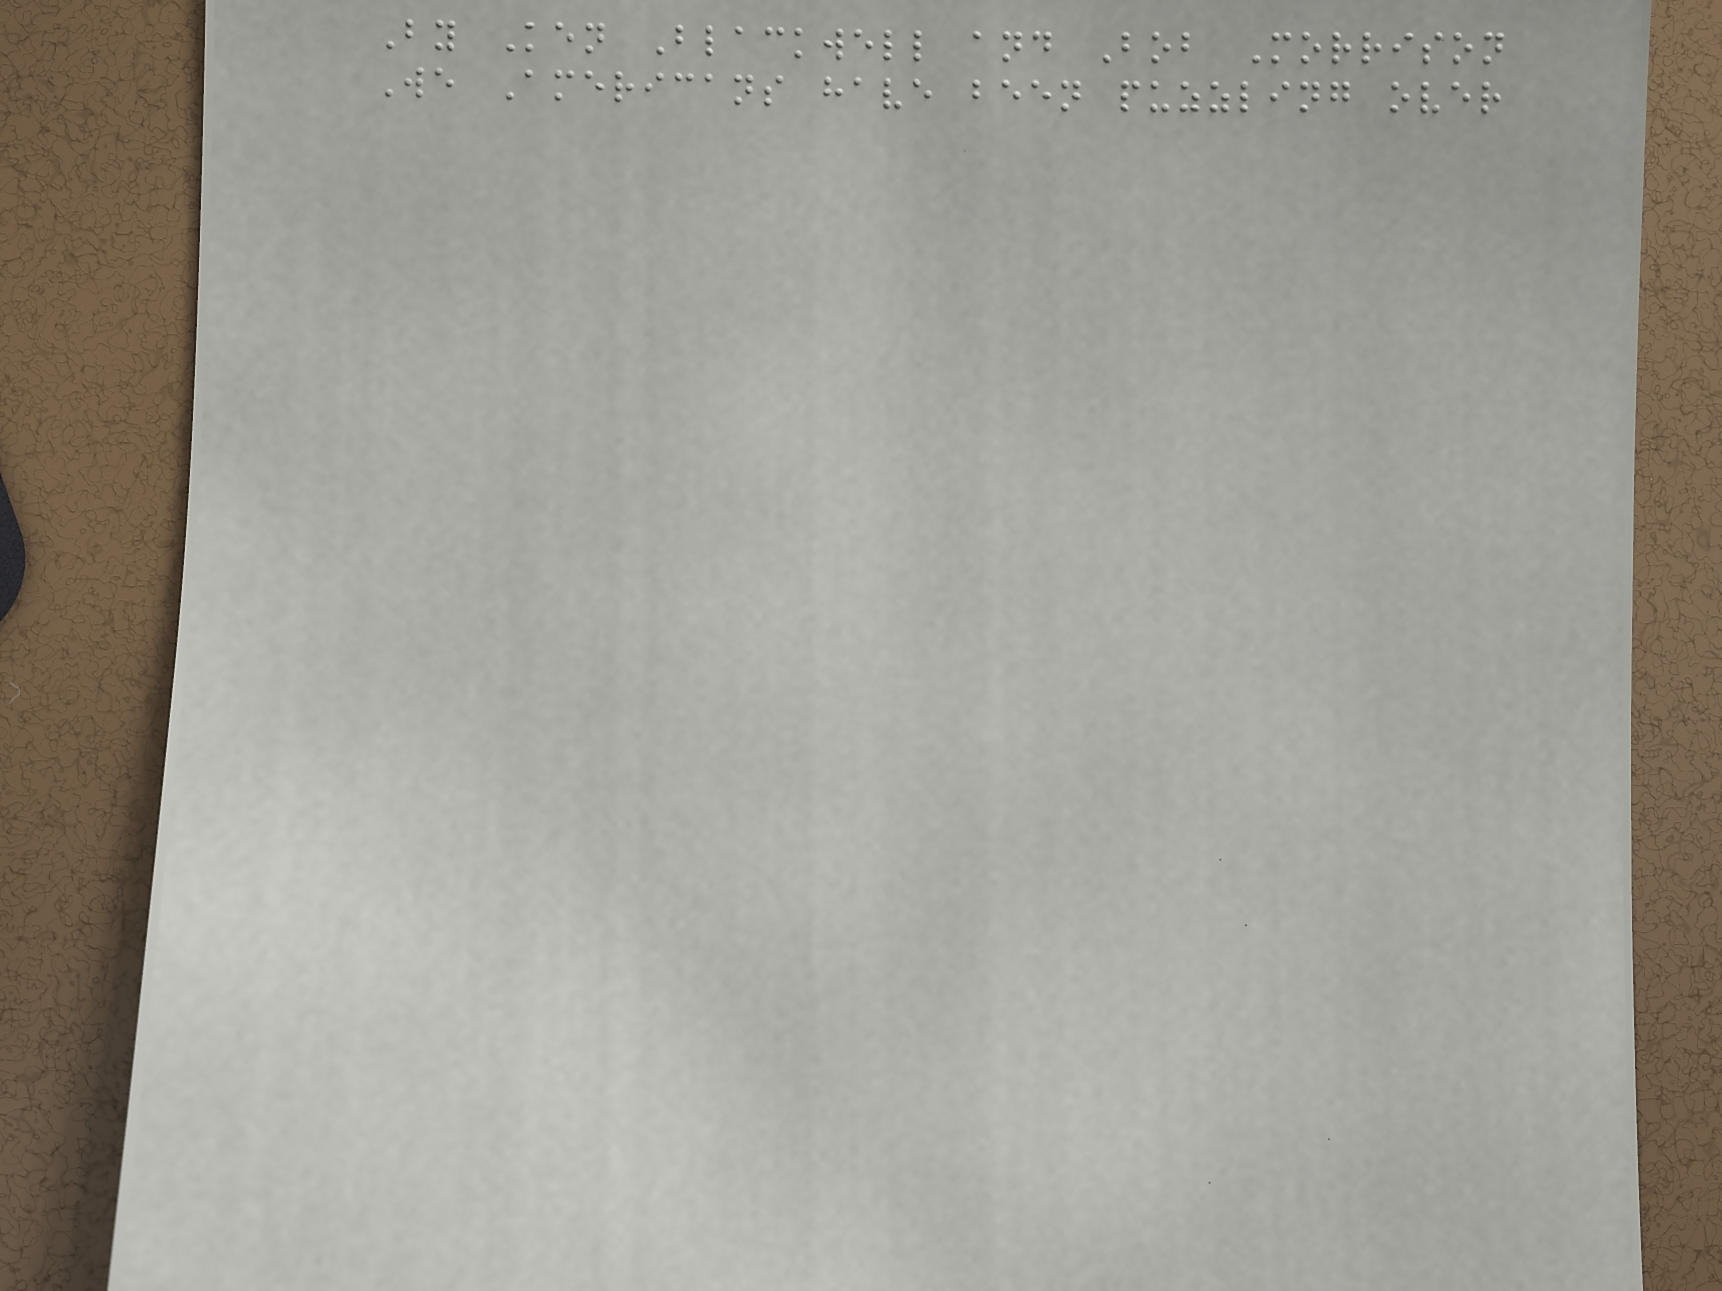By Ken Blackwell and Bob Morrison
We Americans have been puzzling over
